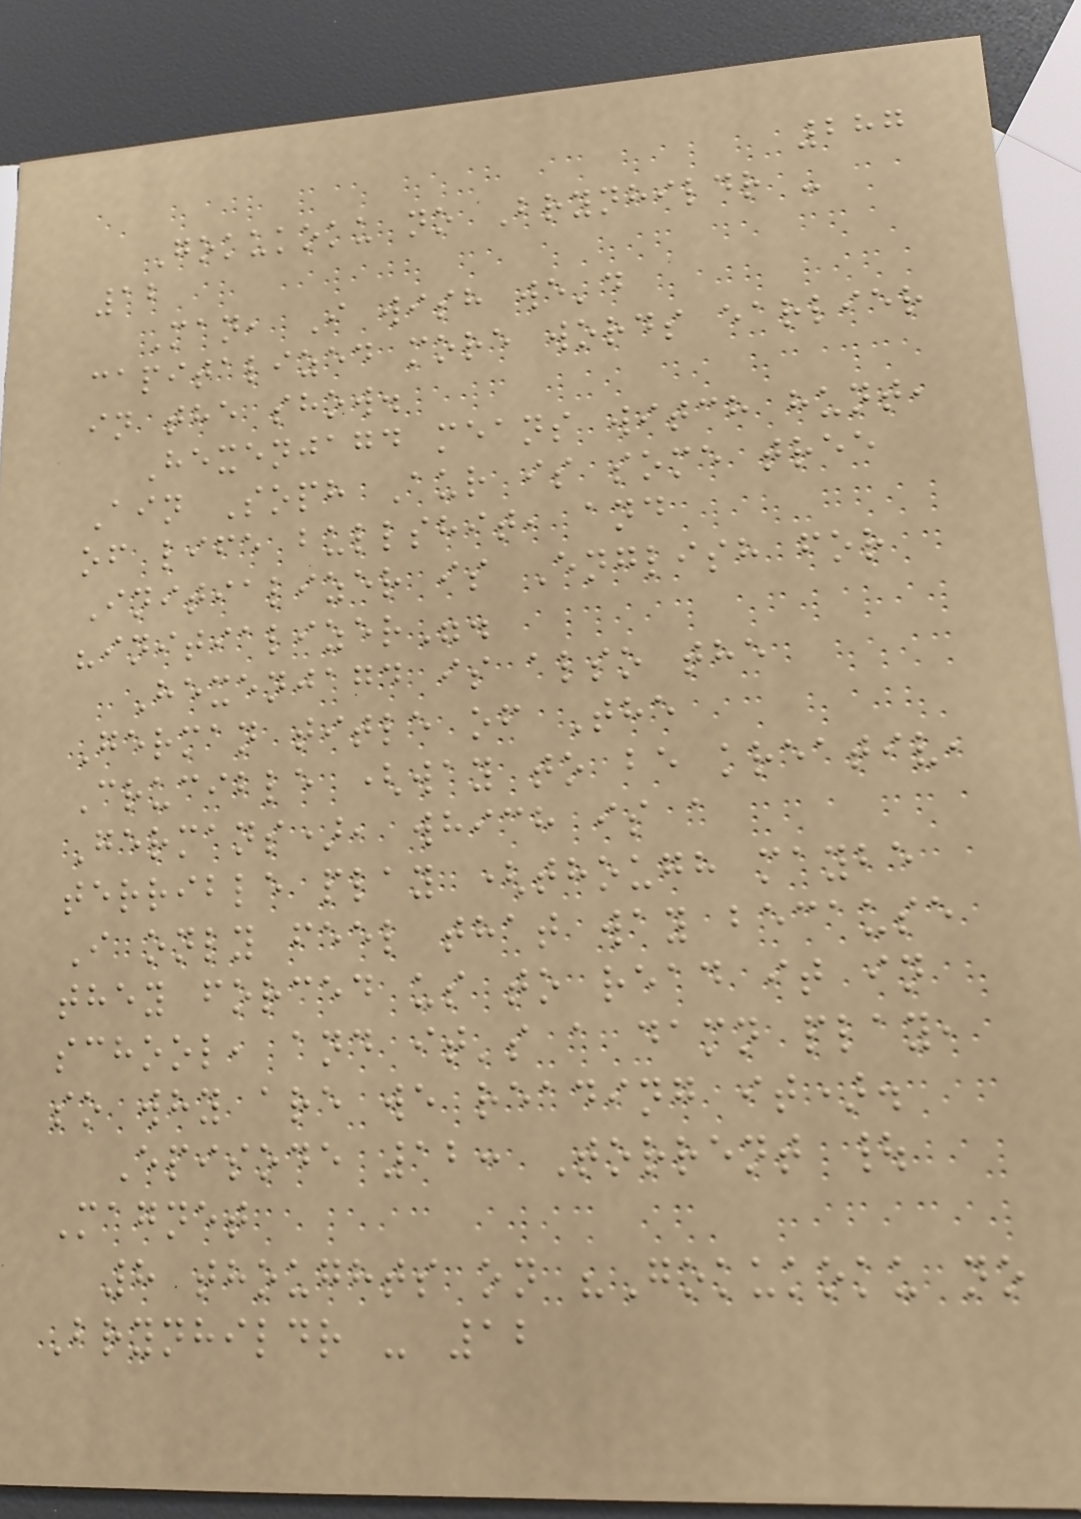287
Gokukoku no Brynhildr -
12
Man, I wish we'd
capitalized more words earlier
in the show.
Hexenjagd means witch hunt,
Ain Soph Aur is some tree
of life bullshit, and
Initializer is English for
"initializer".
Hexenjagd is also the
German title of The
Crucible (way to be kreativ,
Germans), which is a
terrible play (though maybe
I only feel that way because
they forced us to read it in
school, and it's a damn play,
so why are we reading it).
Episode 12: Torrent |
Magnet
8 thoughts on "Gokukoku no
Brynhildr - 12
